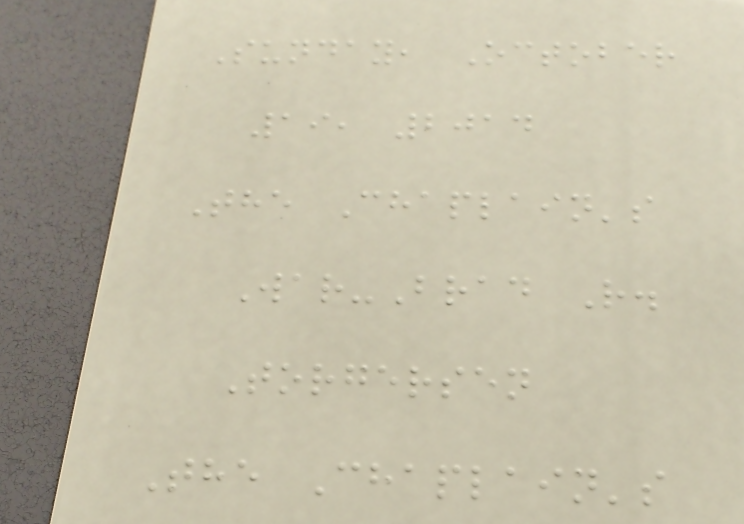Sunday, October
19, 2014
The Chaplain's
War-Brad R.
Torgersen
The Chaplain's
